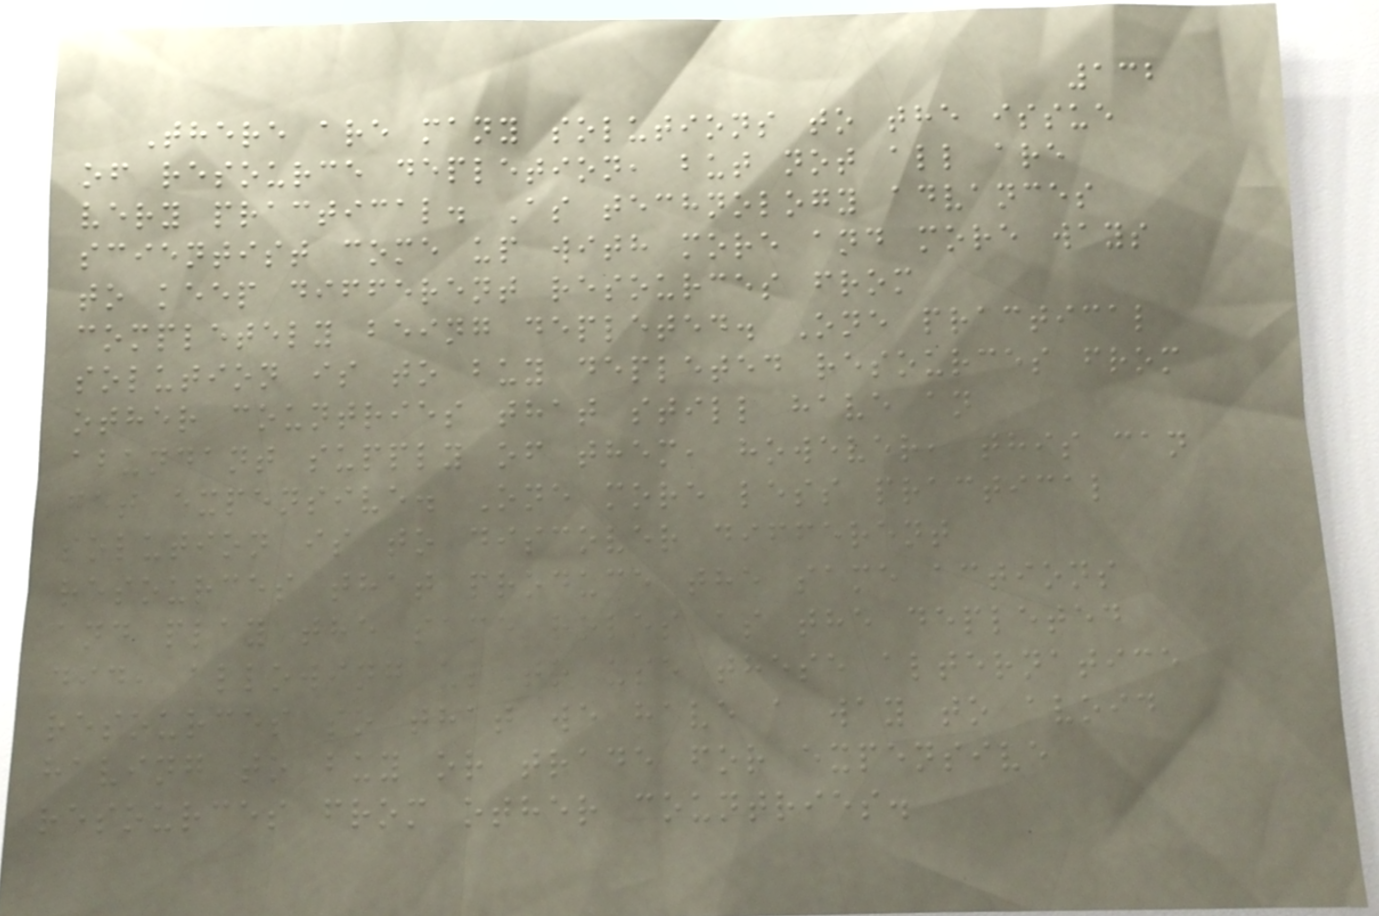132
There are many solutions to the issue
of resource depletion, but not all are
very practical. As technology advances
scientist come up with more and more ways
to keep different resources from
completely being depleted. One practical
solution is to buy depleted resources from
other countries that still have an
abundant supply of them, however, this can
get expensive. One more less practical
solution is to discover different
resources that produce the same actions
and play the same roles as the depleted
did, allowing us to use these alternatice
resources so that we have a way to avoid
having to buy or trade for expensive
resources from other countries.
